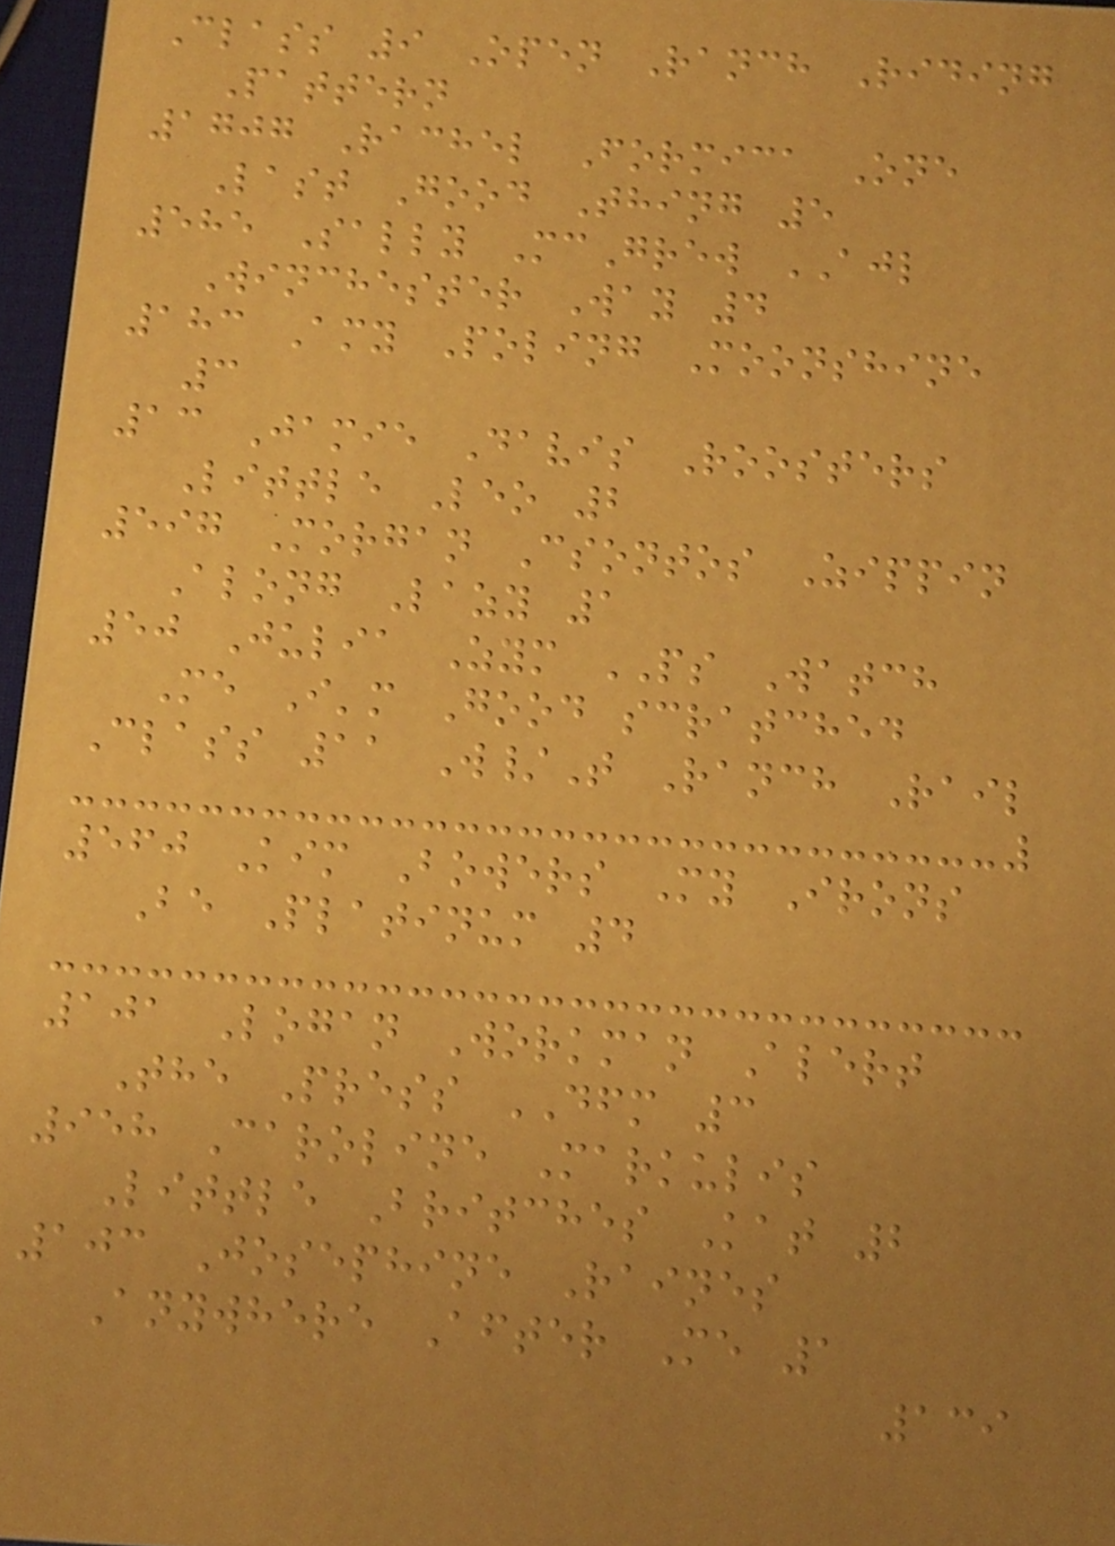Class 9 Open Ranch Riding
Pattern
1707 Rachel Formica One
Last Good Thing 5
585 Sally McGrew AJL
Winchester Way 4
183 Amy Poling Moonshine
3
13 Jamie Davis Roosters
Little Leo 2
597 Morgan Csontos Zippin
Along Lazy 1
50 Julia Zym PS Watch
Me I'm Good scratched
Class 11 W/T Ranch Rail
560 Kim Bowers My Irons
Be Platinum 4
101 Logan Workman Alert
The Press DFM 3
958 Caroline Markulis
Little Britches Kat 2
103 Josephine Raines
Anywhere After Me 1
139
